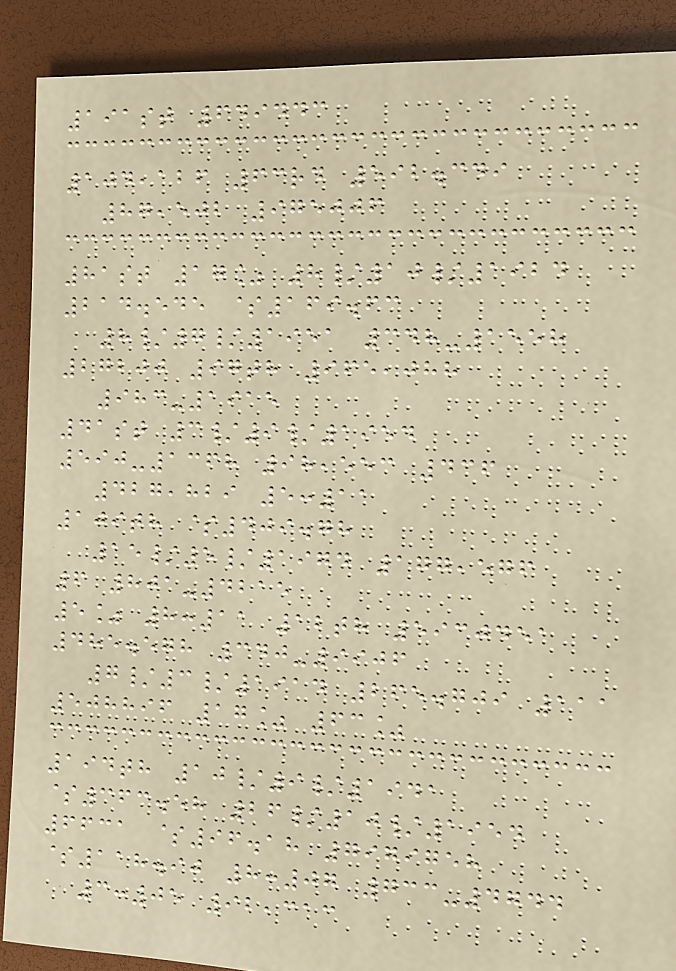191st 649443
104,126 63rd 592.349
87,502 975006
81st 17% 8/10/1924
214.545 $169.63
8/7/1951 348-1558
27200 97th 965,088
983-1915
41st 3/9/1954
590-1368 98,553 436
427,829 5:11
109th $409.78
15/5/1974 177,576
6 801-4215
5% 8:11 12th 5930451
485.578 340-9906
7/3/1914 265.709 111
508896 17% 63%
194th 10/9/1941
$363.58 26/10/1954
6631 $96.18 7979758
$118.90 8:07 733-4744
3:05 92,313
